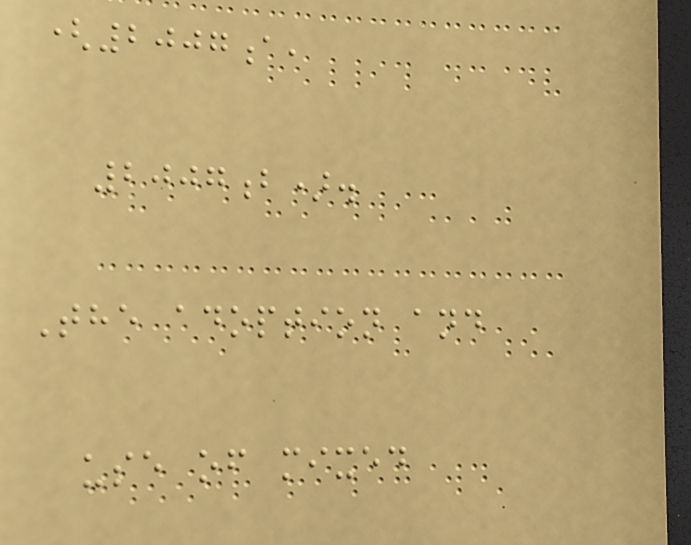(2007a,
2007b).
The adoption and
use of mixed
